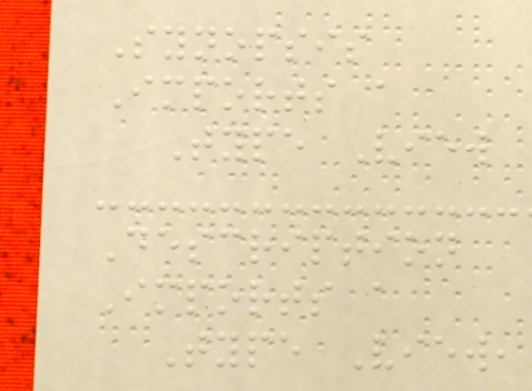Synopsis
Imports a
Type View
Description
Imports a
Type View,
